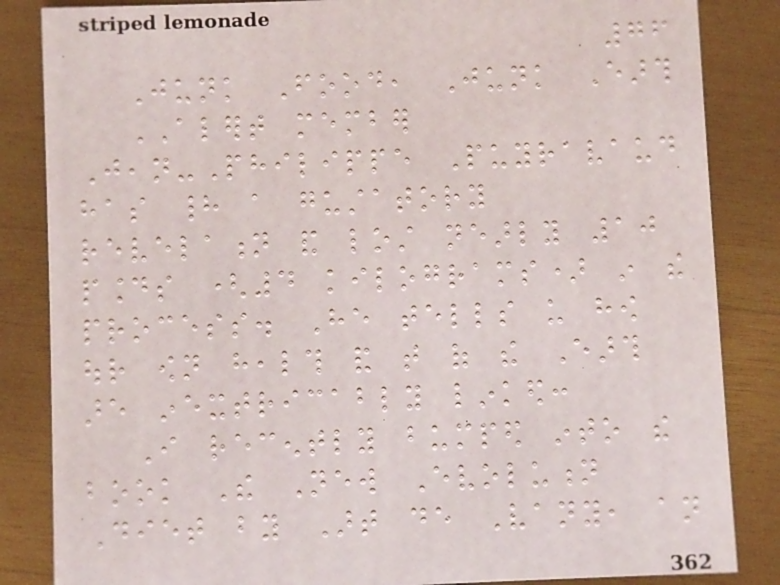76
Junk Food, Junk Earth
ALERT member
Jean-Philippe Puyravaud
has had a gustatory
revelation and lost nearly 10
pounds (4 kilograms) in the
process. He tells us how
our own health and that of the Earth
are inextricably linked:
I recently bumped into the
book The New Evolution
Diet by Art de Vany, an
